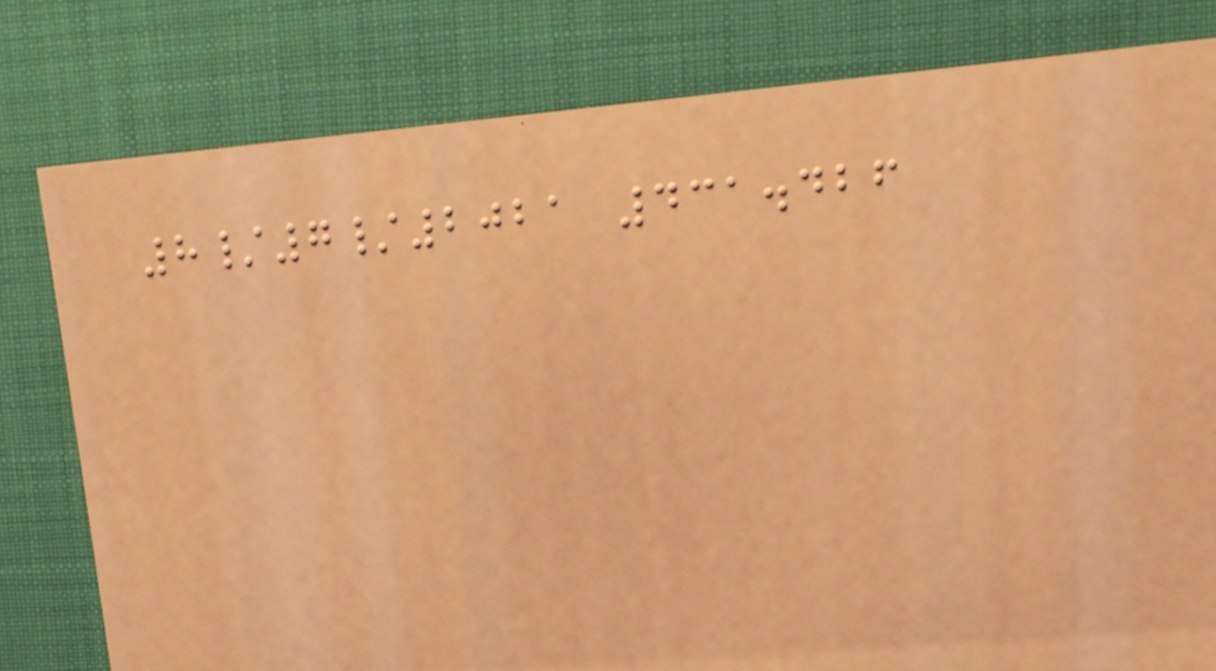8/7/2021 431.426
